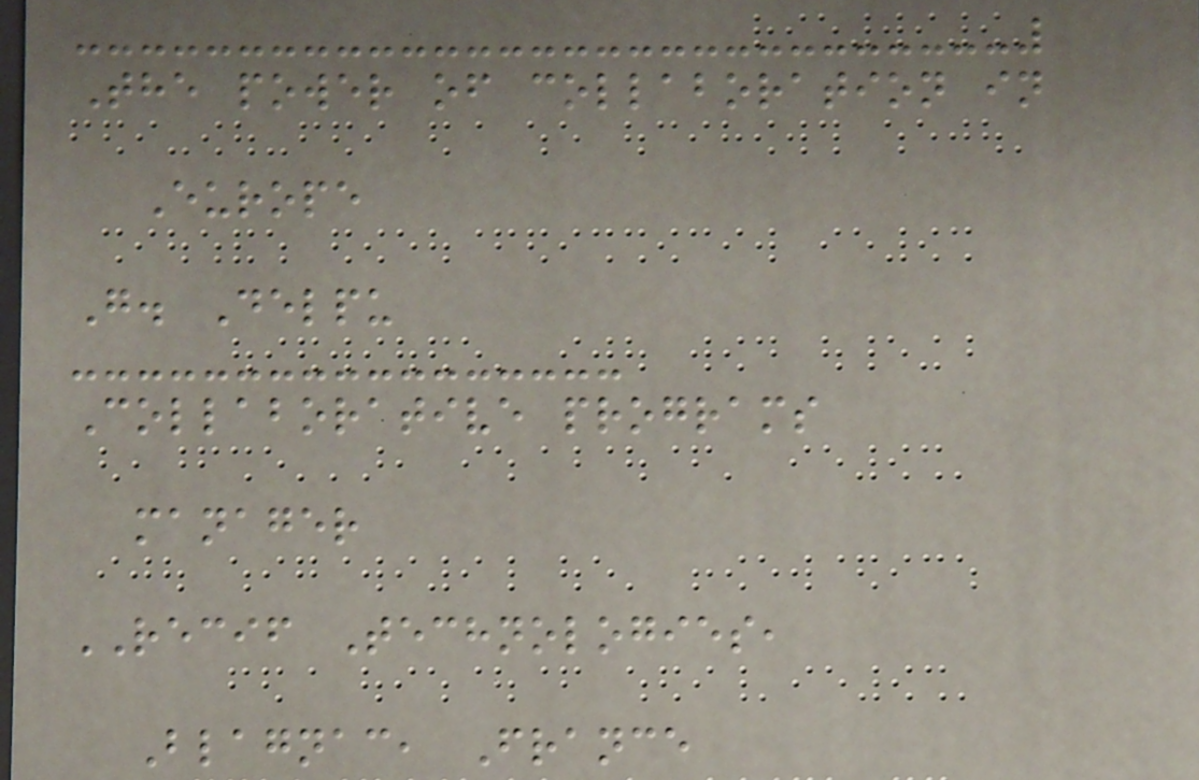The power of collaboration in
Europe
G. Delpu
Collaborative programs
manager
RECIF Technologies,
Blagnac, France
